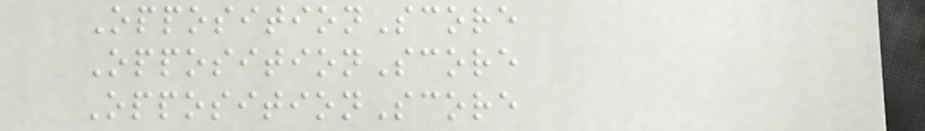OppositionScore
OppositionScore
OppositionScore
